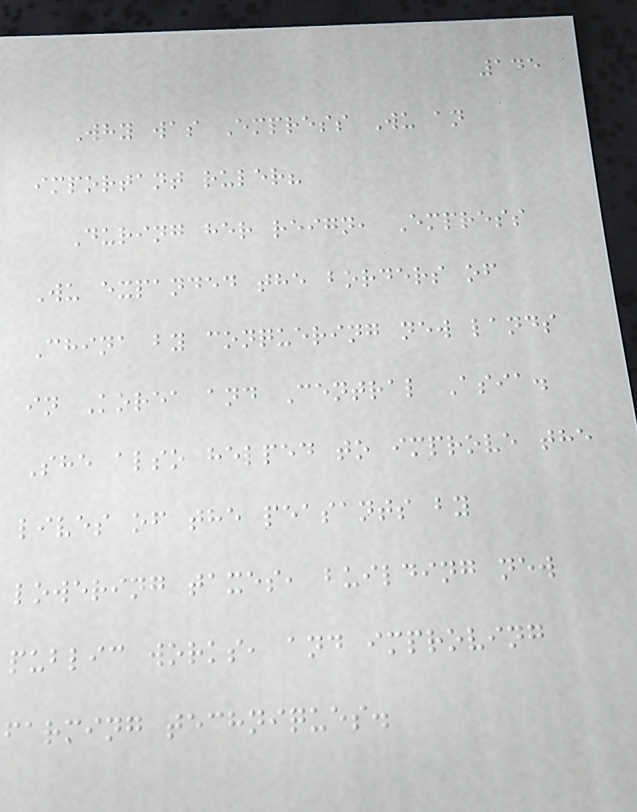145
Why was Empress Wu an
important ruler?
During her reign, Empress
Wu expanded the borders of
China by conquering new lands
in Korea and Central Asia.
She also helped to improve the
lives of the peasants by
lowering taxes, building new
public works, and improving
farming techniques.
